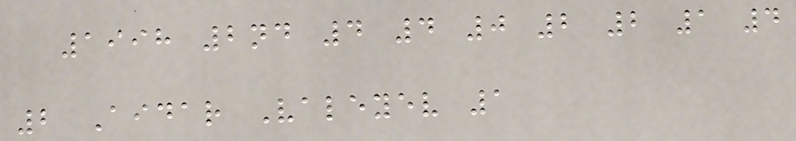1998 2nd 4 4 0 2 2 1 4
2 Aidar Valeyev 1
